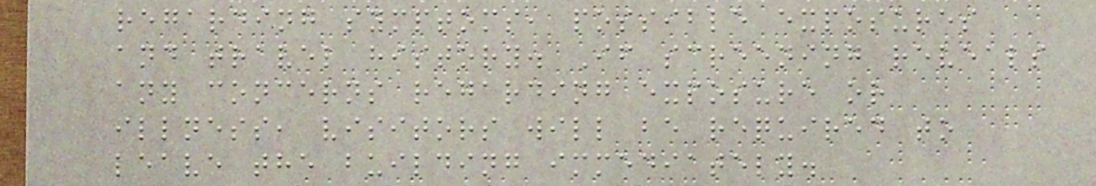regarding symptoms, possible exposures
and travel history. If screening reveals
any concerns regarding exposure or
illness, visitors will be required to
leave the building immediately.
